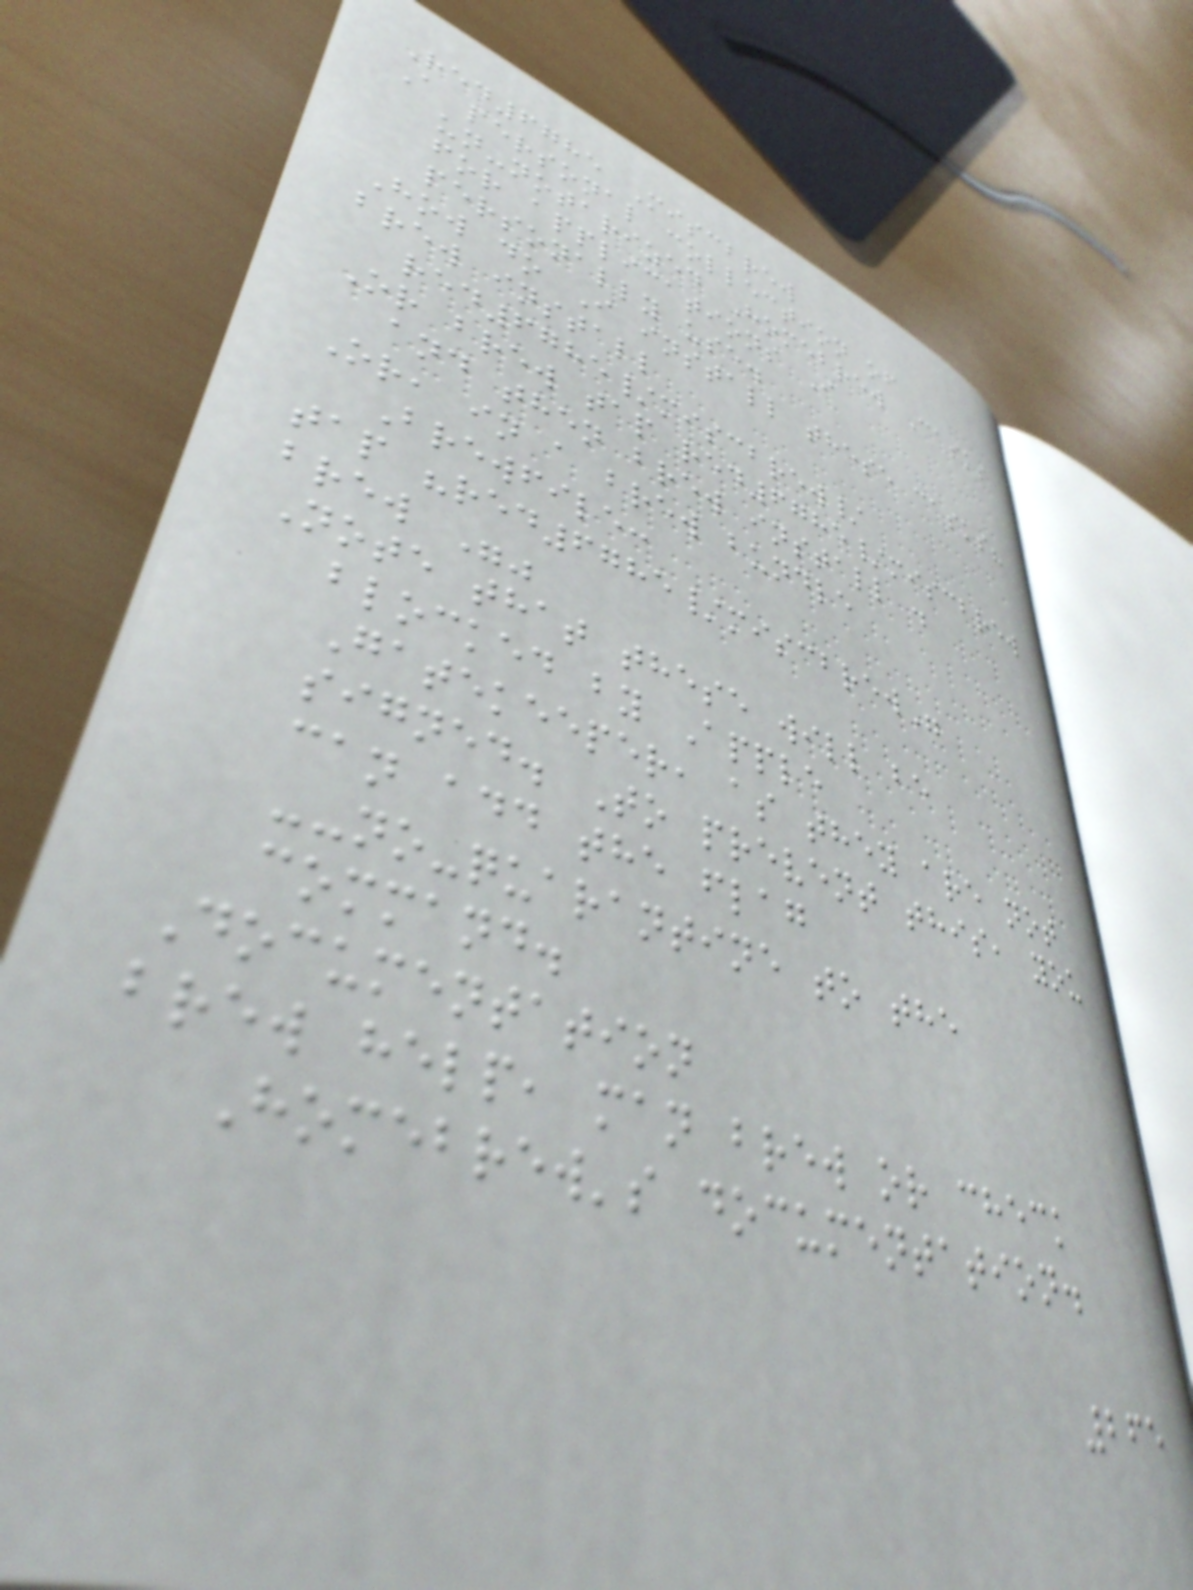Red6785 Miscbrew
A personal collection of
un-notarized Homebrew Casks
for applications I
personally use.
How do I install these casks?
brew install
red6785/miscbrew/
Or brew tap red6785/miscbrew
and then brew install .
Or, in a brew bundle
Brewfile:
tap "red6785/miscbrew"
brew ""
Note that these will be
blocked by Apple
Gatekeeper, as they are not
signed. To prevent this, you
can add the flag
--no-quarantine to the
command.
Documentation
brew help, man brew or check
Homebrew's documentation.
265
